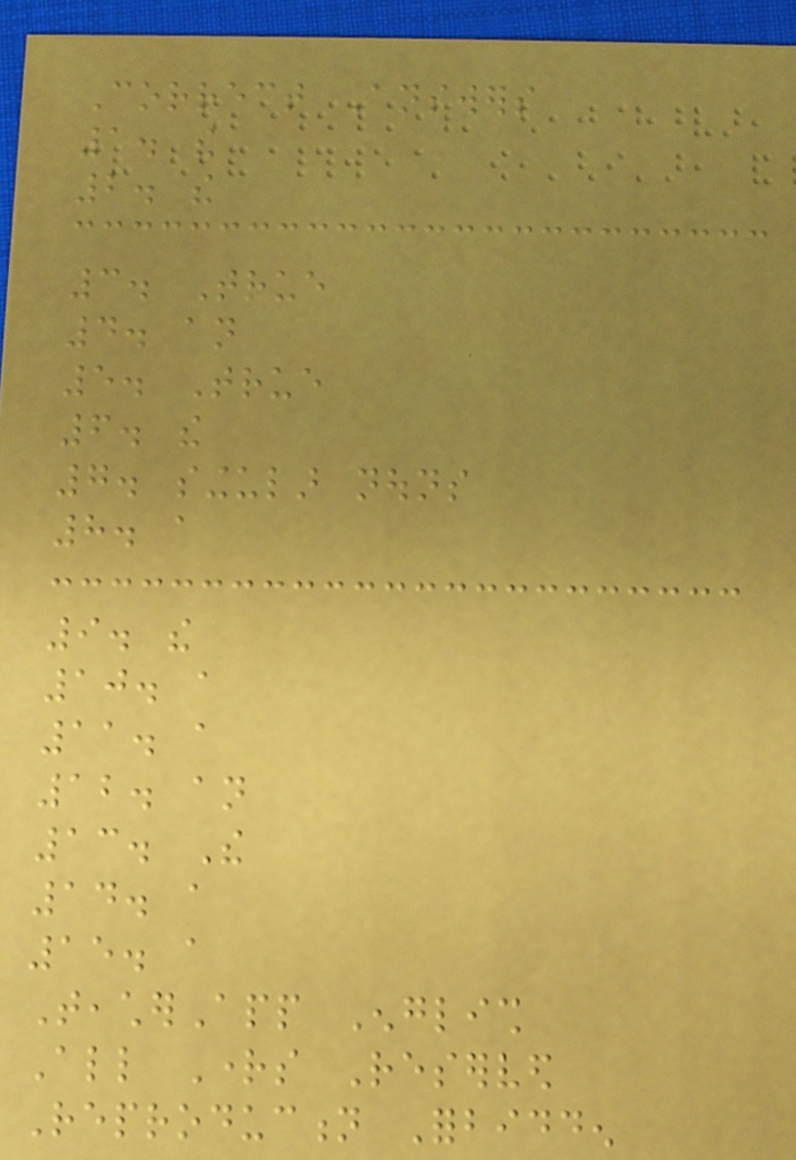Correct Answers
1. the
2. the
3. True
4. an
5. True
6. the
7. singular nouns
8. a
9. the
10. a
11. a
12. an
13. The
14. a
15. a
TeacherApp English
All Rights Reserved
Reproduction Forbidden
